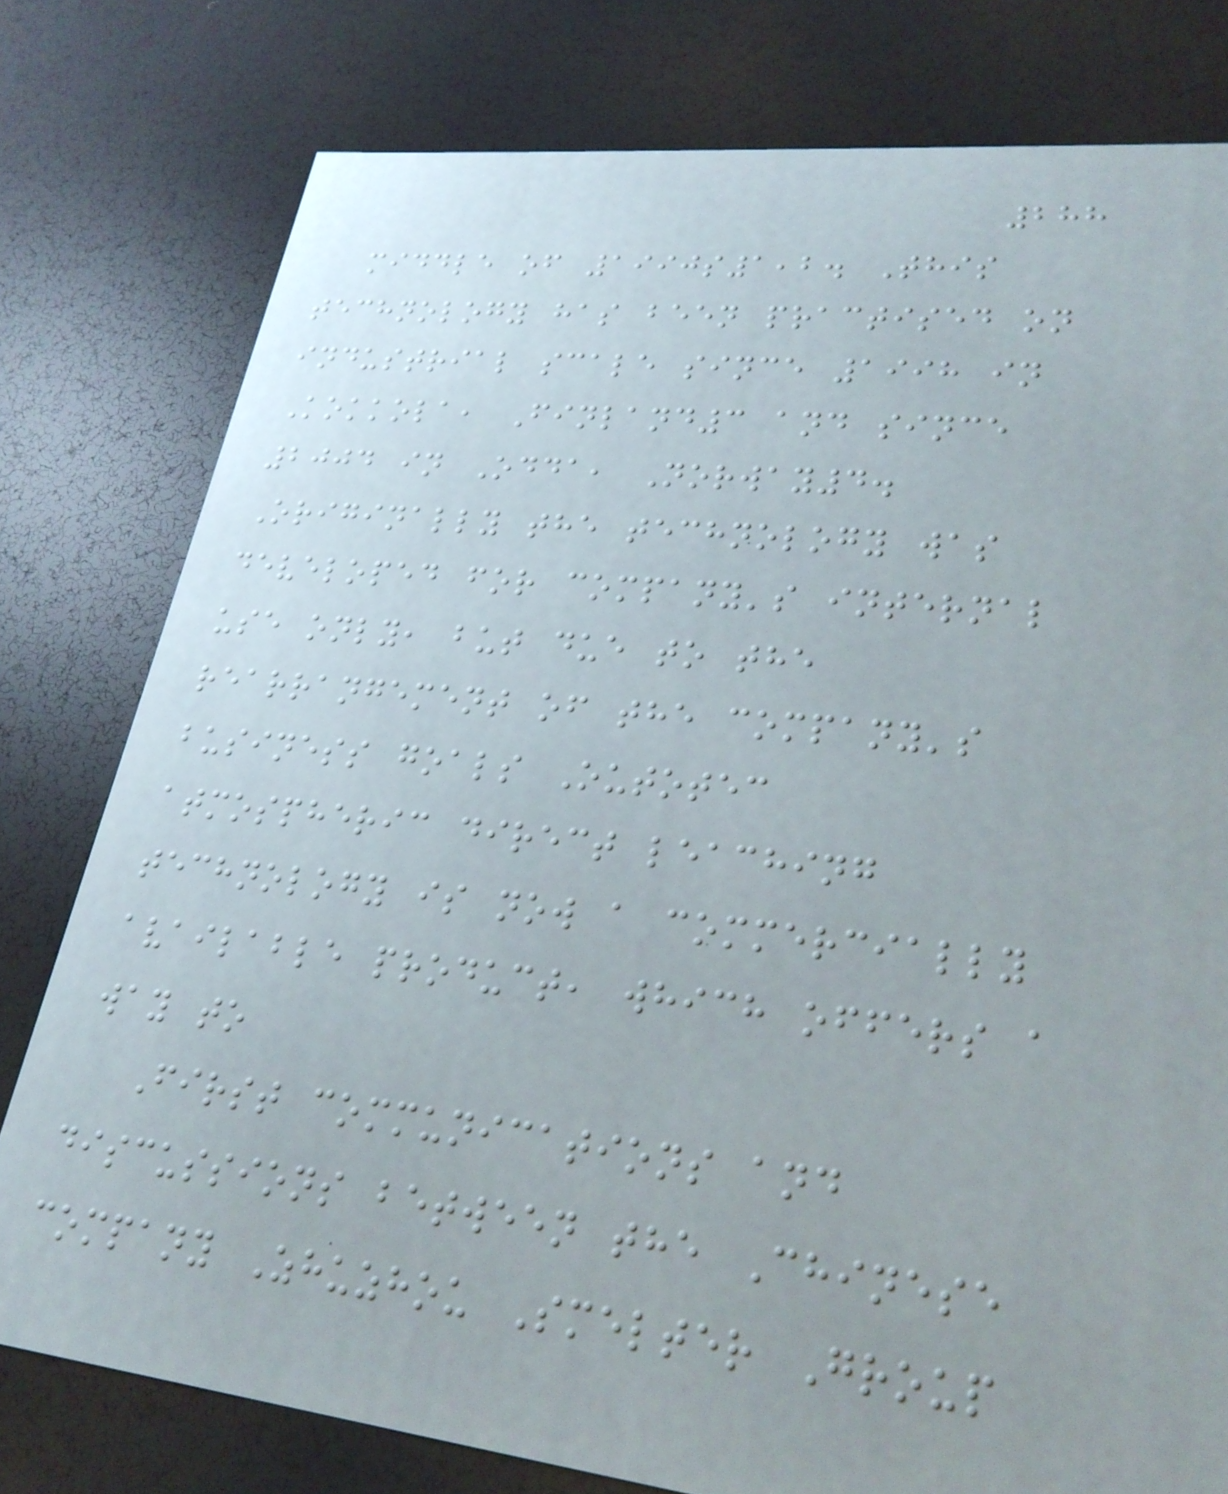288
middle of 1990s1,2. This
technology has been practised on
industrial scale since 1998 in
Kokkola, Finland3 and since
2004 in Odda, Norway4.
Originally the technology was
developed for company's internal
use only, but due to the
rearrangement of the company's
business goals Outotec
atmospheric direct leaching
technology is now a commercially
available product, which offers a
way to
First communications and
discussions between the Chinese
company Zhuzhou Smelter Group
